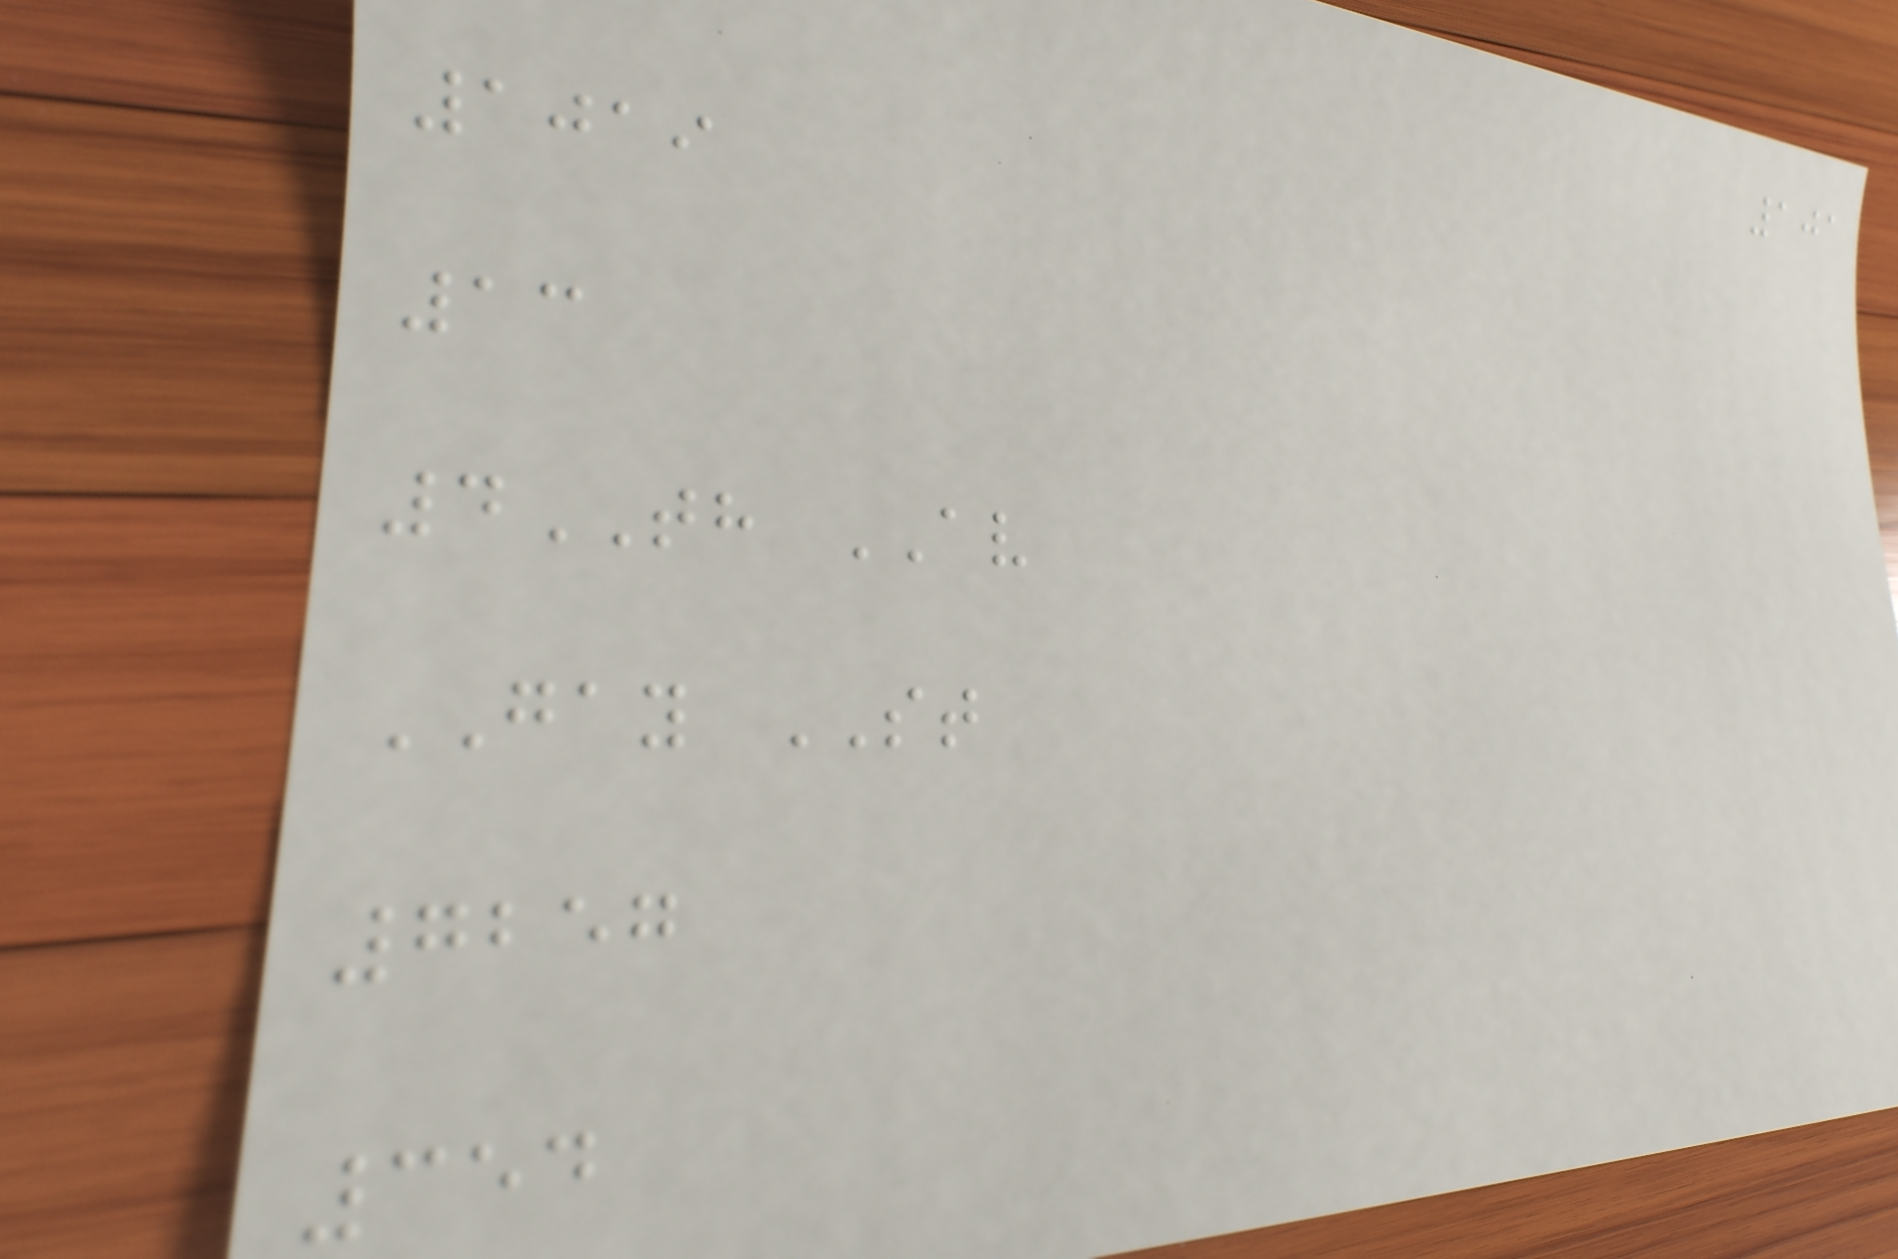101
1019
13
4TH AV
GAY ST
7257
354
